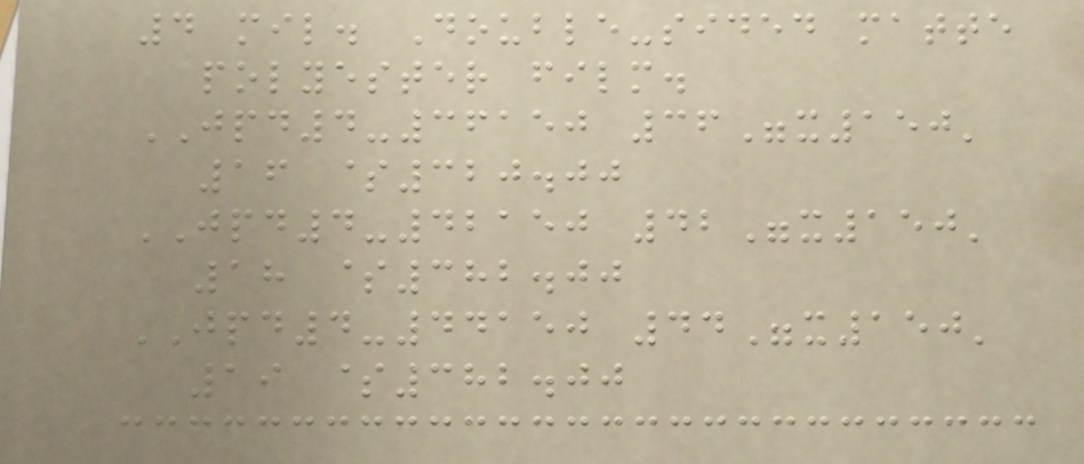4 mil. Double-sided matte
polyester film.
JPD4-36150 36"x150'
16 $320.00
JPD4-42150 42"x150'
18 $382.00
JPD4-44150 44"x150'
19 $382.00
